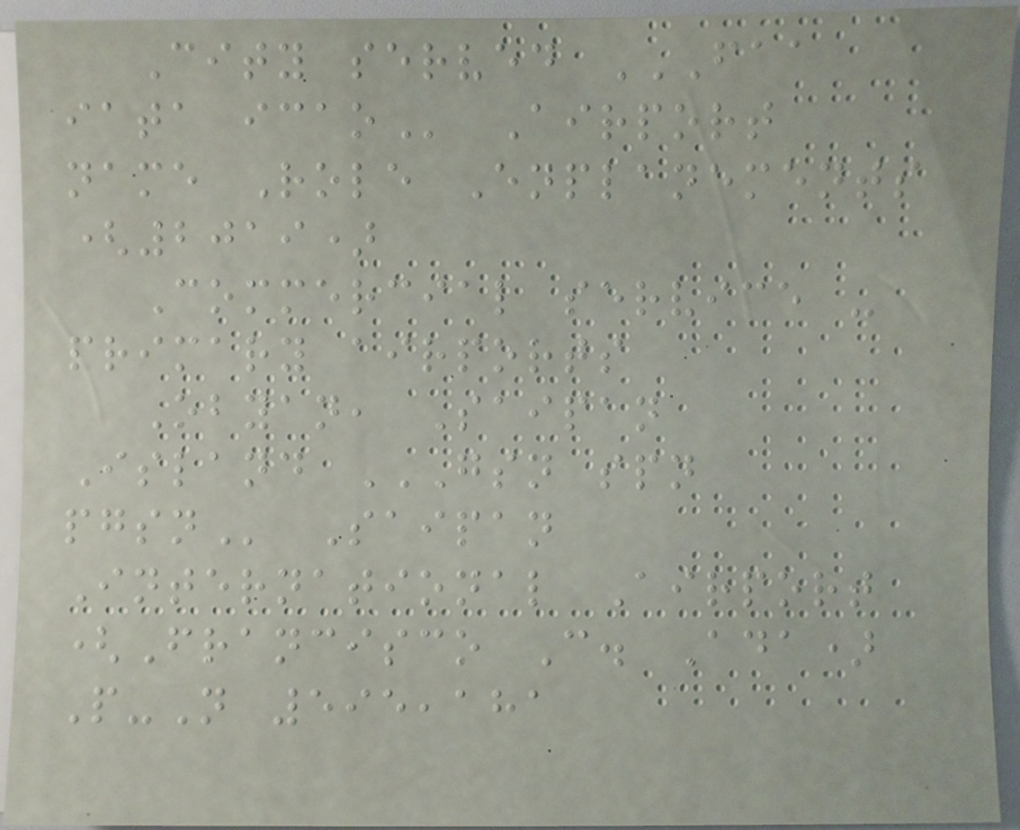City served FAA
IATA ICAO Airport
name Role Enplanements
(2019)
Commercial service -
primary airports
Obyan, Saipan
Island GSN SPN
PGSN Saipan
International Airport
(Francisco C. Ada)
P-N 595,181
